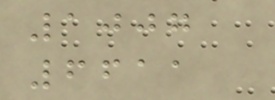1007
6611
